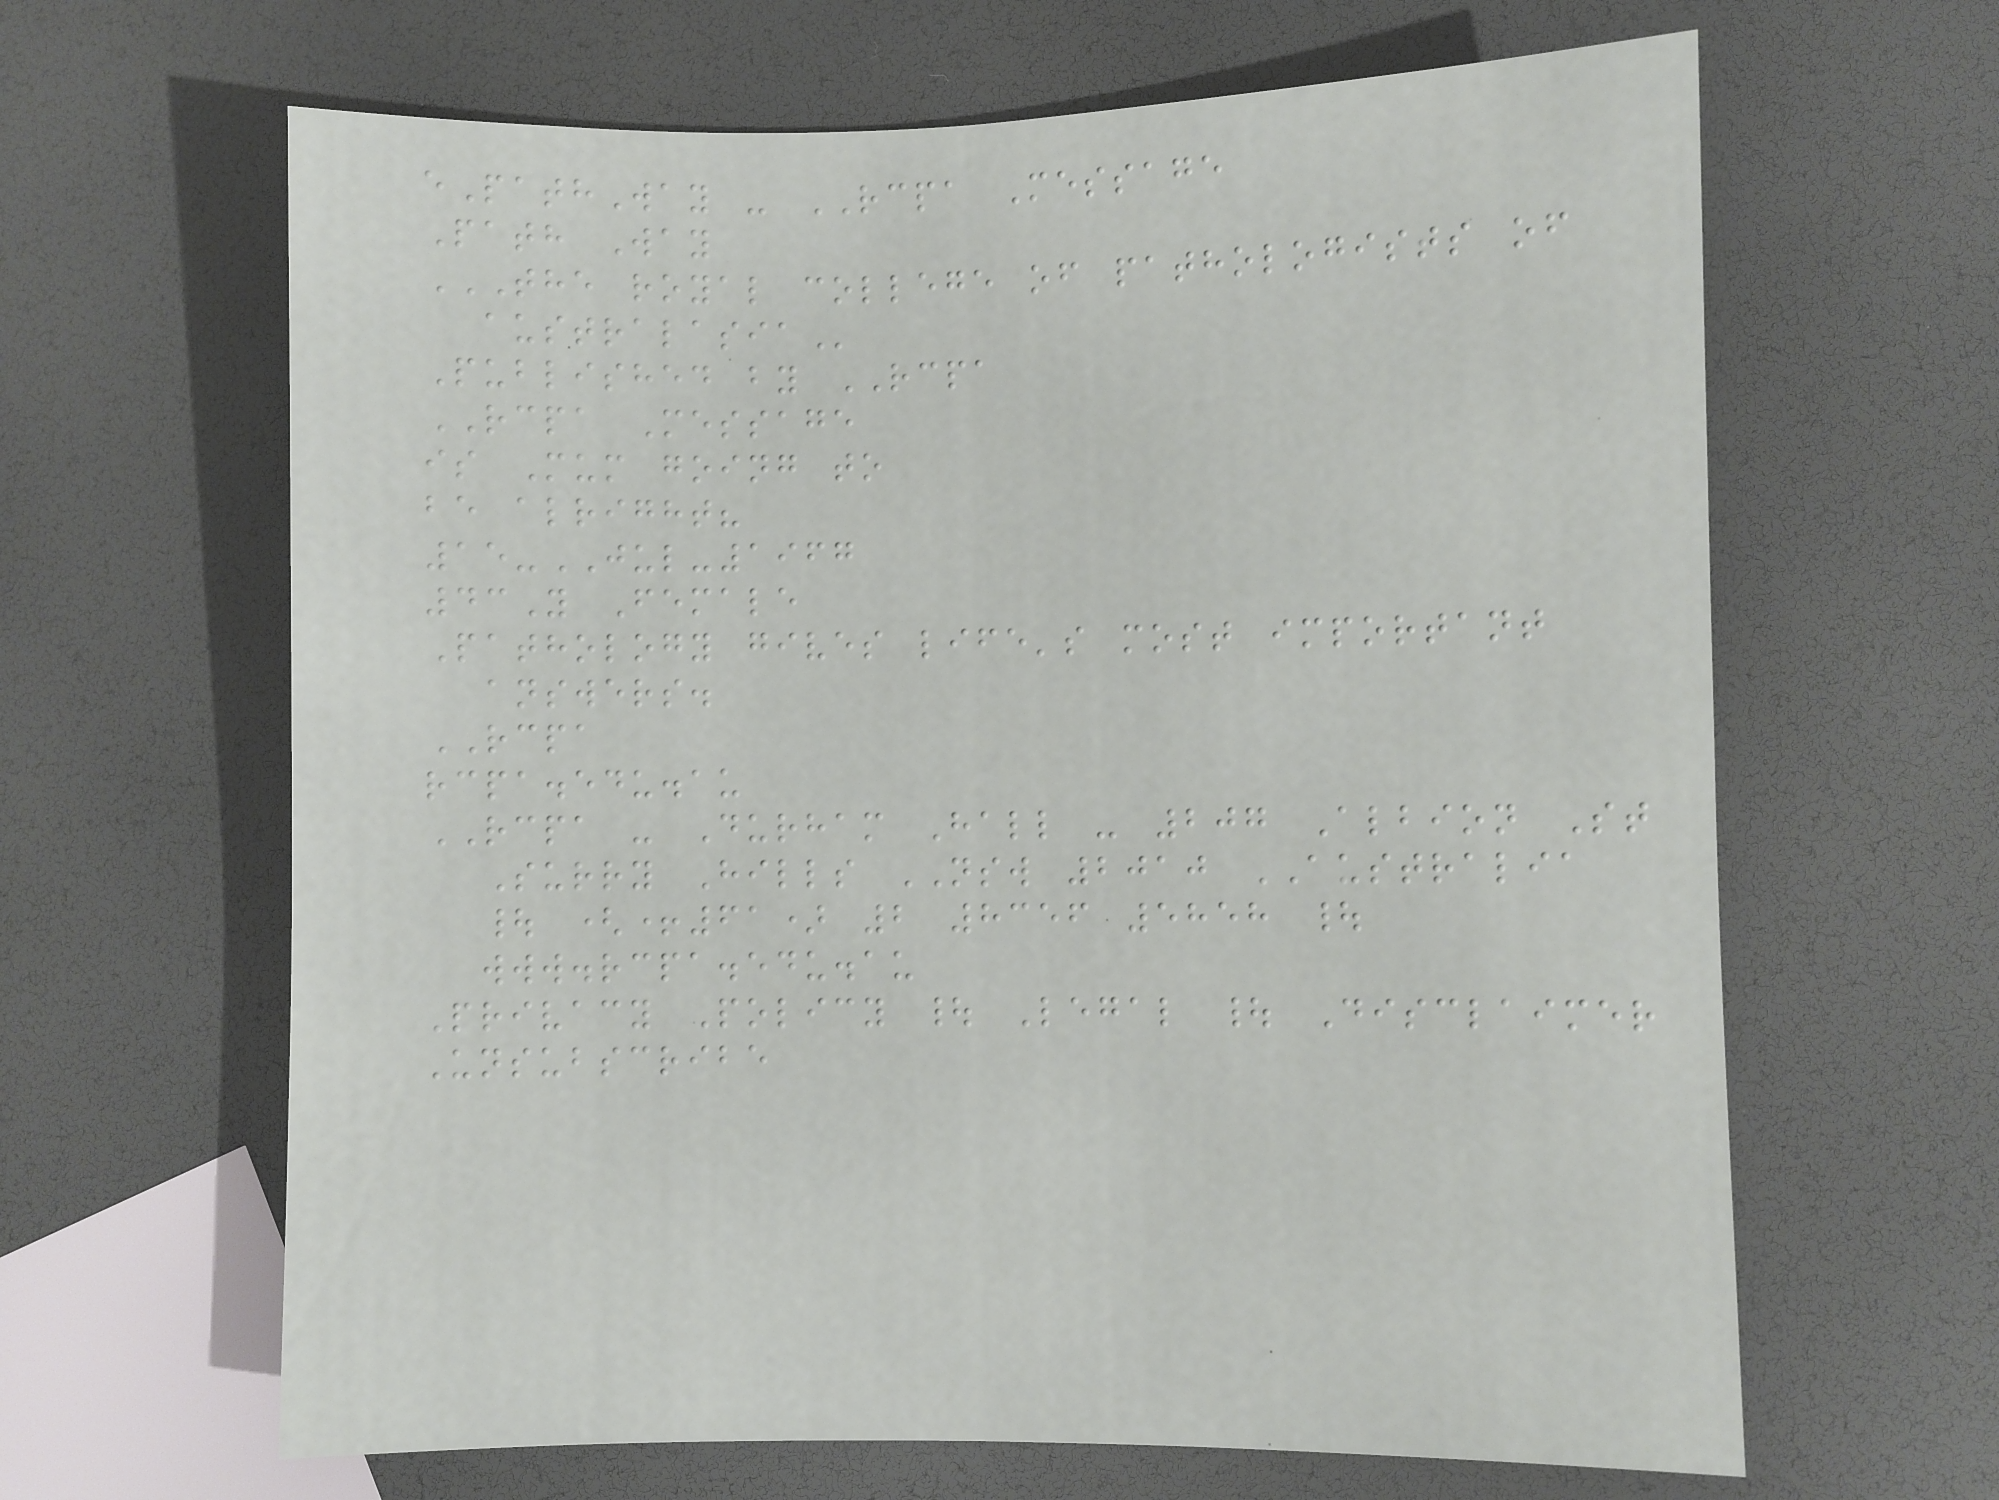ePathWay - RCPA Message
Path Way
THE ROYAL COLLEGE OF PATHOLOGISTS OF
AUSTRALASIA
Published by RCPA
RCPA Message
is Mum going to
be alright?
15-JUL-1967
43Y Female
Pathology gives life's most important
answers.
RCPA
rcpa.edu.au
RCPA - Durham Hall - 207 Albion St
Surry Hills NSW 2010 AUSTRALIA
| (+61) 2 8356 5858 |
www.rcpa.edu.au
Privacy Policy | Legal | Disclaimer
Unsubscribe
